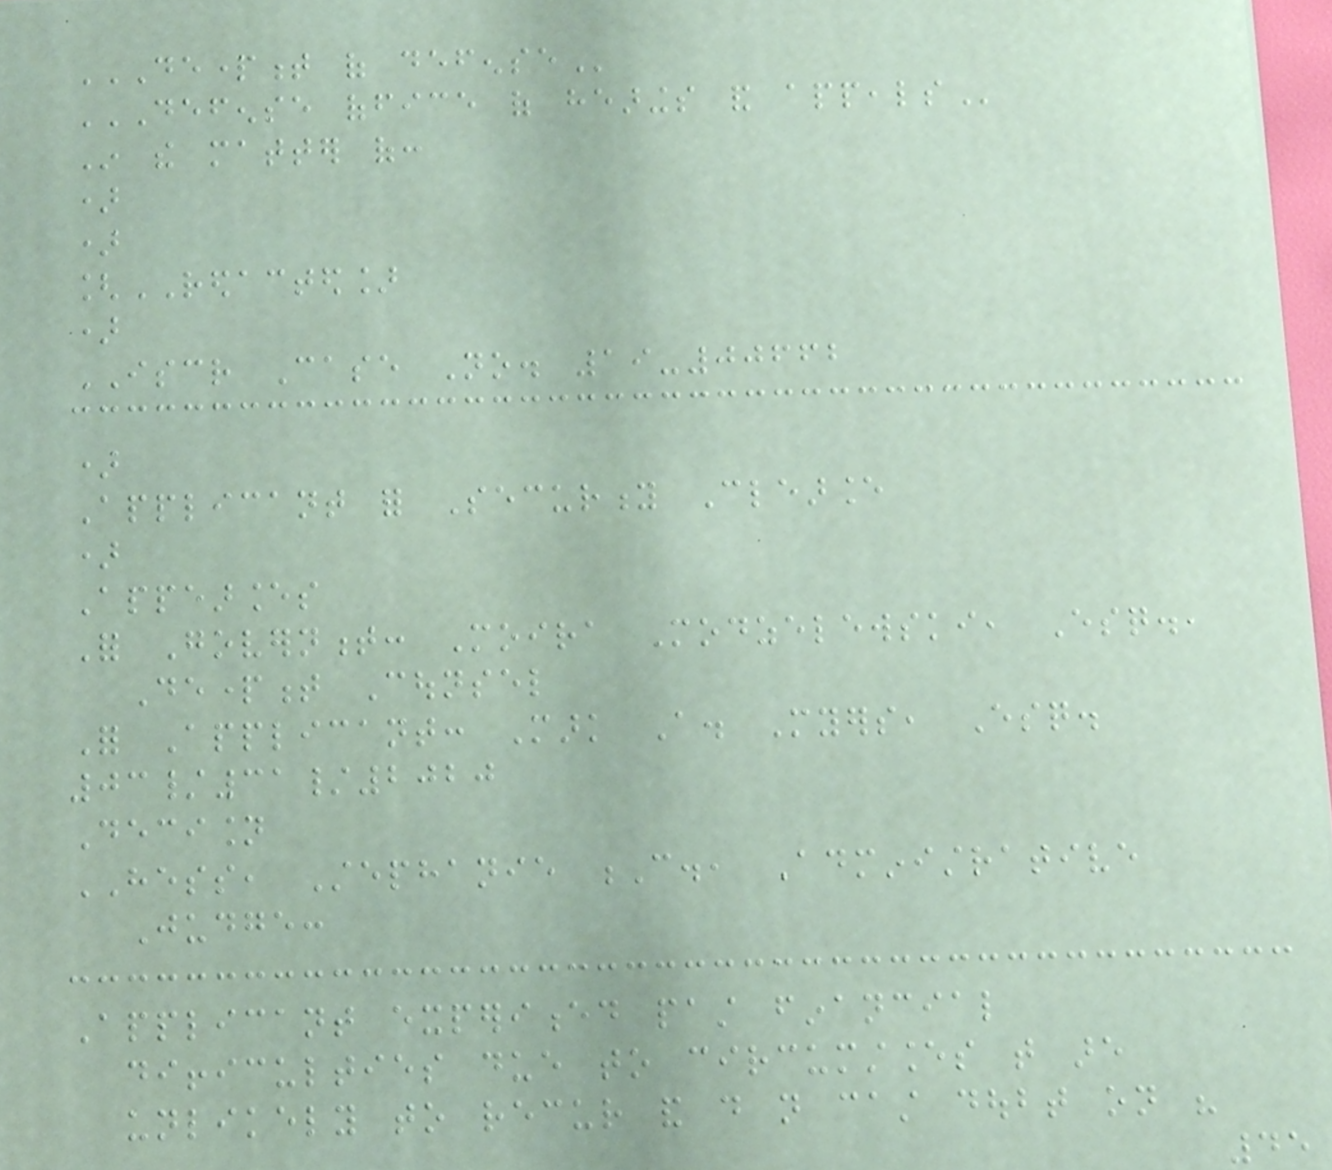DEPARTMENT OF DEFENSE
DEFENSE OFFICE OF HEARINGS AND APPEALS
In the matter of:
)
)
[REDACTED]
)
ISCR Case No. 19-00662
)
Applicant for Security Clearance
)
Appearances
For Government: Moira Modzelewski, Esq.,
Department Counsel
For Applicant: Mark A. Myers, Esq.
03/31/2020
Decision
HESS, Stephanie C., Administrative
Judge:
Applicant experienced past financial
difficulties due to circumstances that are
unlikely to recur and do not cast doubt on his
45
